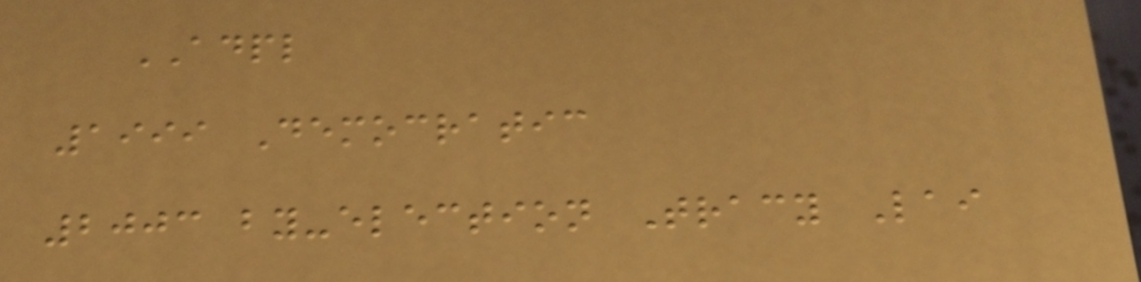ADPL
1999 Democratic
2003 by-election Tracy Lai
